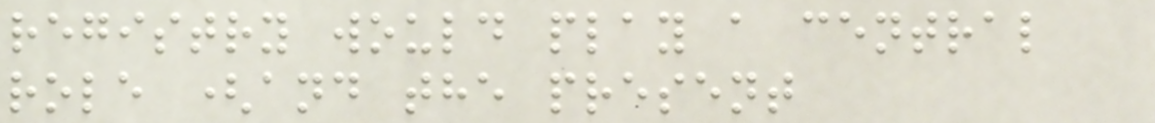registry would play a central
role (and the present
